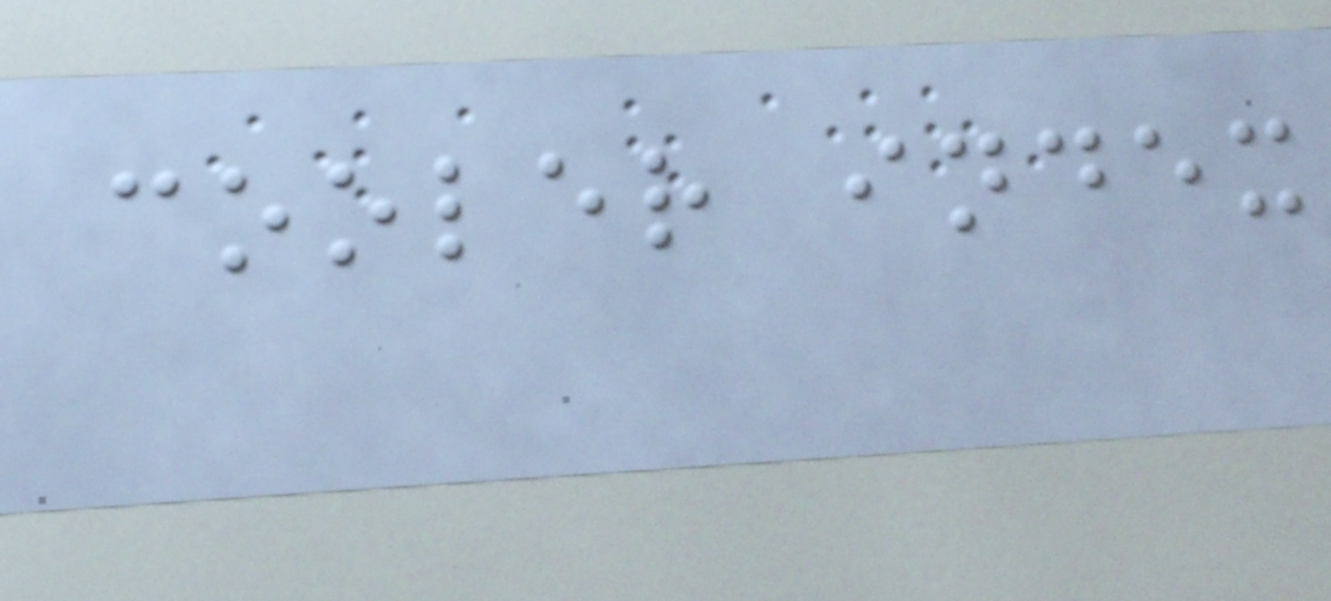cooler index
